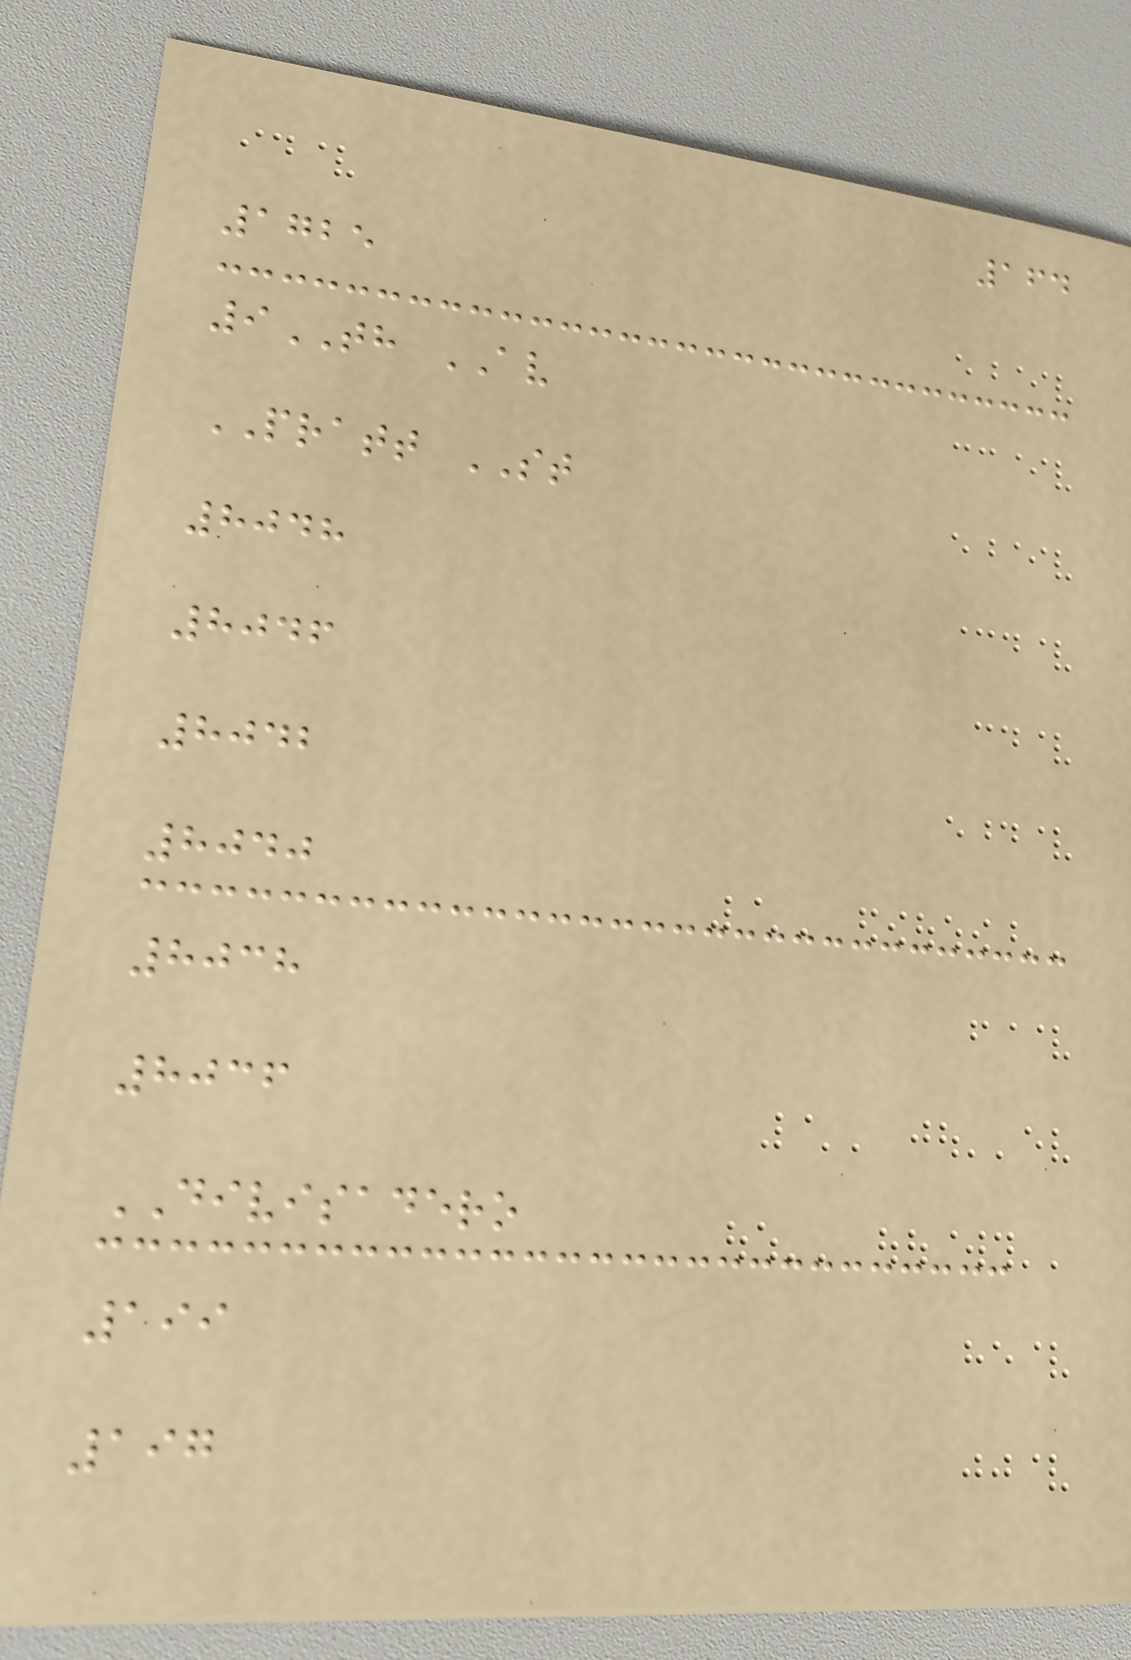164
1725
9TH AV
PRATT ST
8048
8046
8042
8040
8038
8036
DIVISADERO
199
197
